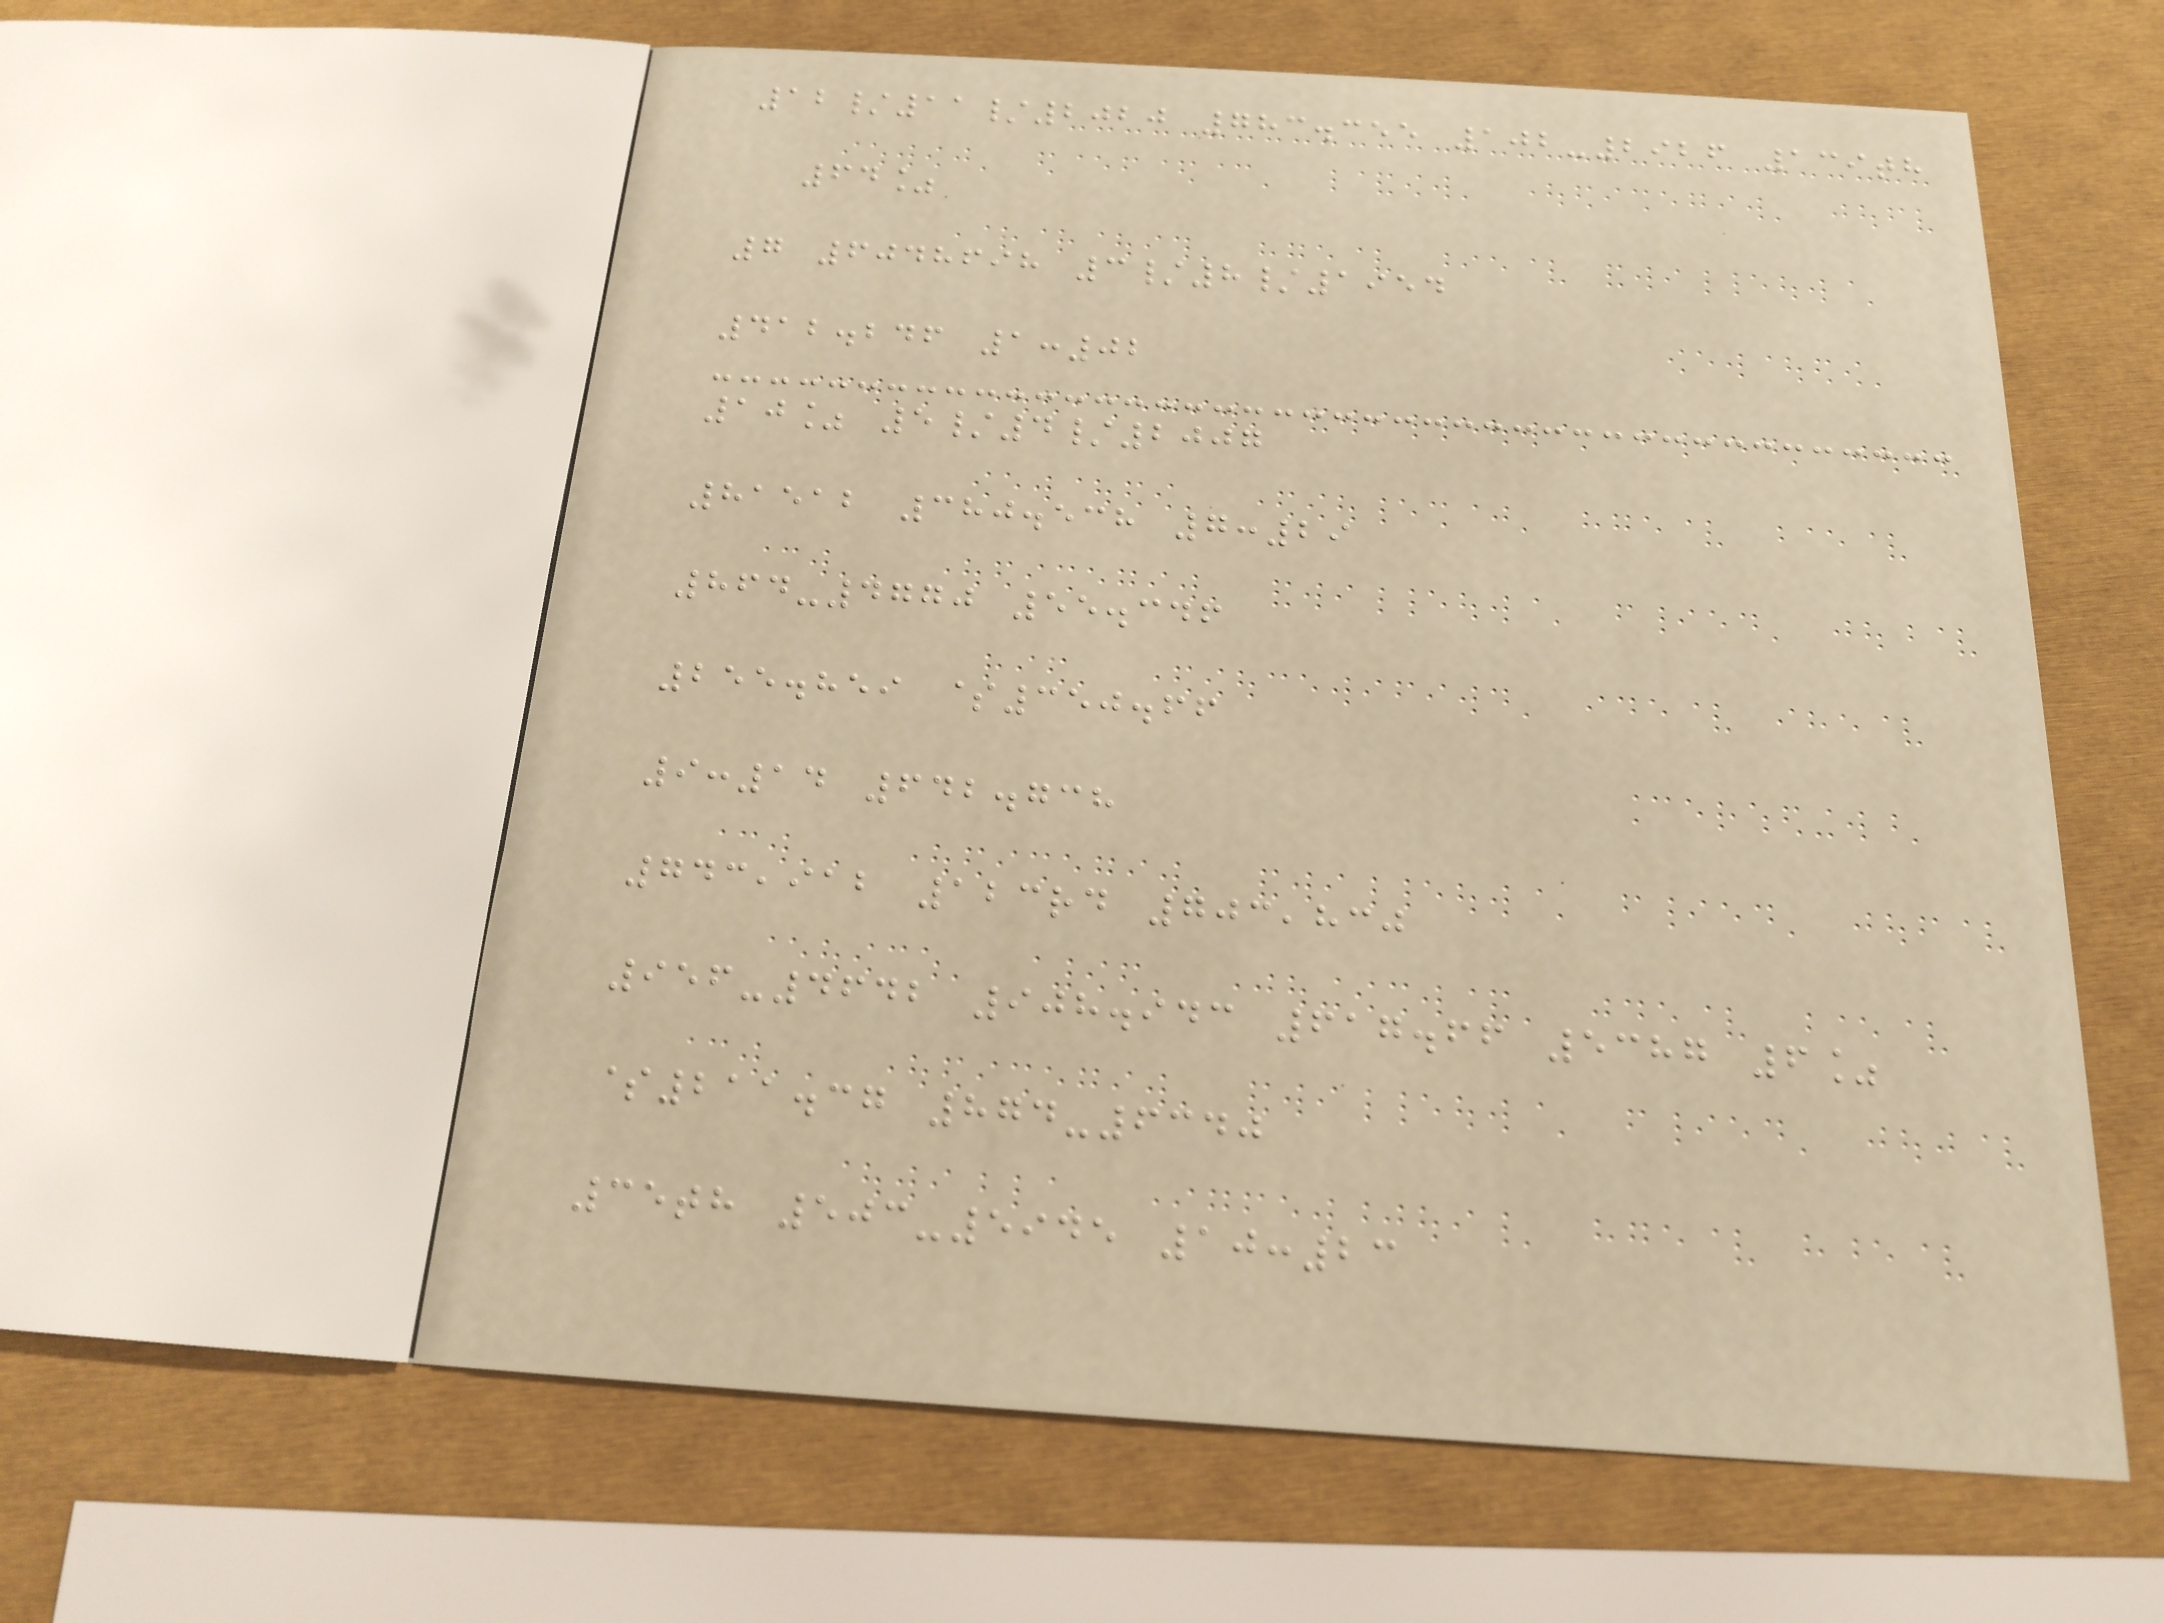12/11/2020 783.355 102-2926 139th
64%
7 6048698 3/8/1954
412.246 1:02
10% 5/4/2007
81512 380.538 7:29
864-4770 55.346
255.859 $350.66
9:14 642.738
743,912 123rd 703,830
956-4642 908.943 617.66 5387 6%
$211.37 874-6340
35th 503-5945 10:23
